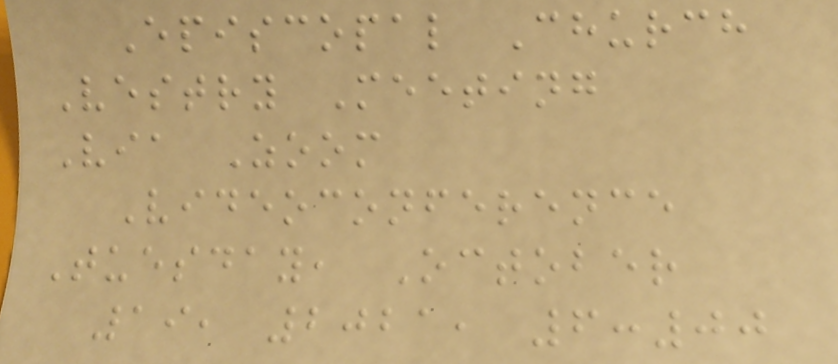Episcopal Church
Vestry Meeting
Via Zoom
Videoconference
Tuesday, October
19, 2021, 6:00
